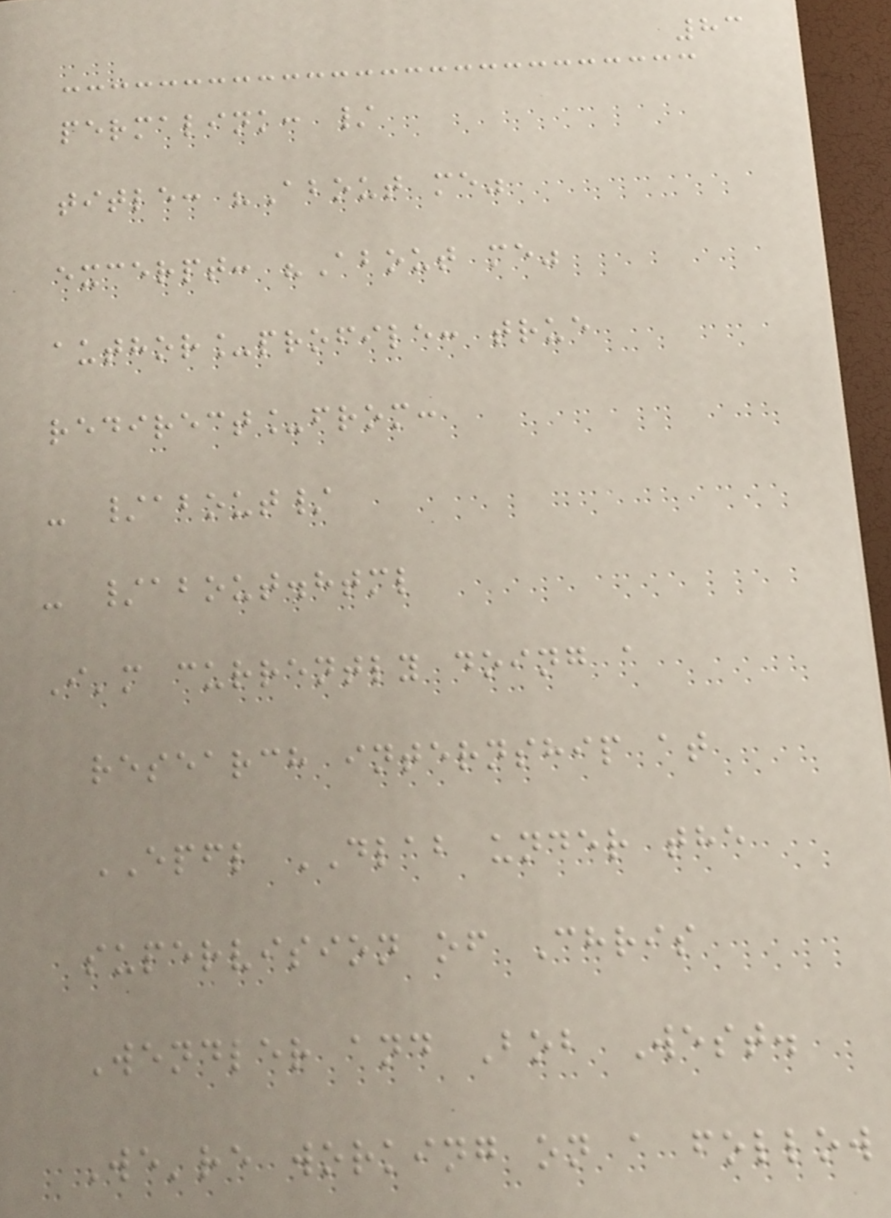83
permalink: /
title: "About me"
excerpt: "About me"
author_profile: true
redirect_from:
- /about/
- /about.html
I'm currently doing a
research internship at
EPFL DLAB under the
supervision of Chris
Wendler and Bob West.
We're working on a follow
